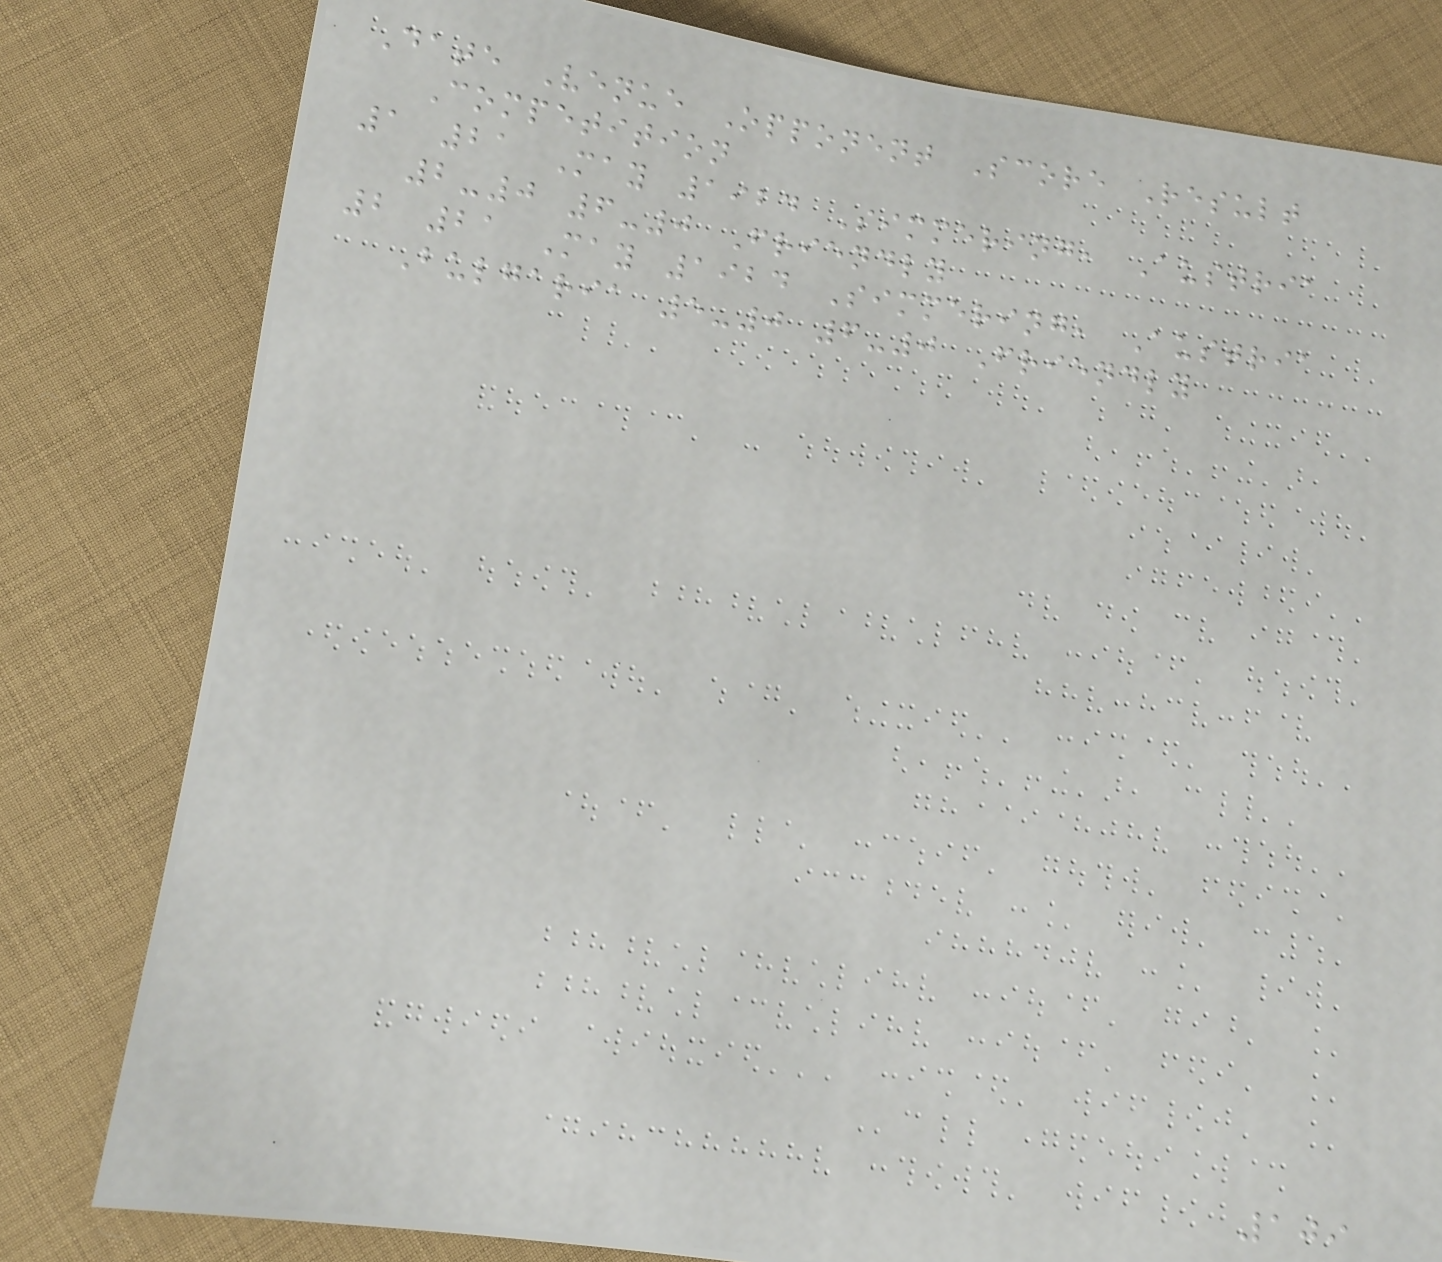Date Venue Opponent Score Result
Competition
1 21 May 1924 Simmering, Austria
2-0 6-0 Friendly
2 21 May 1924 Simmering, Austria
Bulgaria 5-0 6-0 Friendly
109
